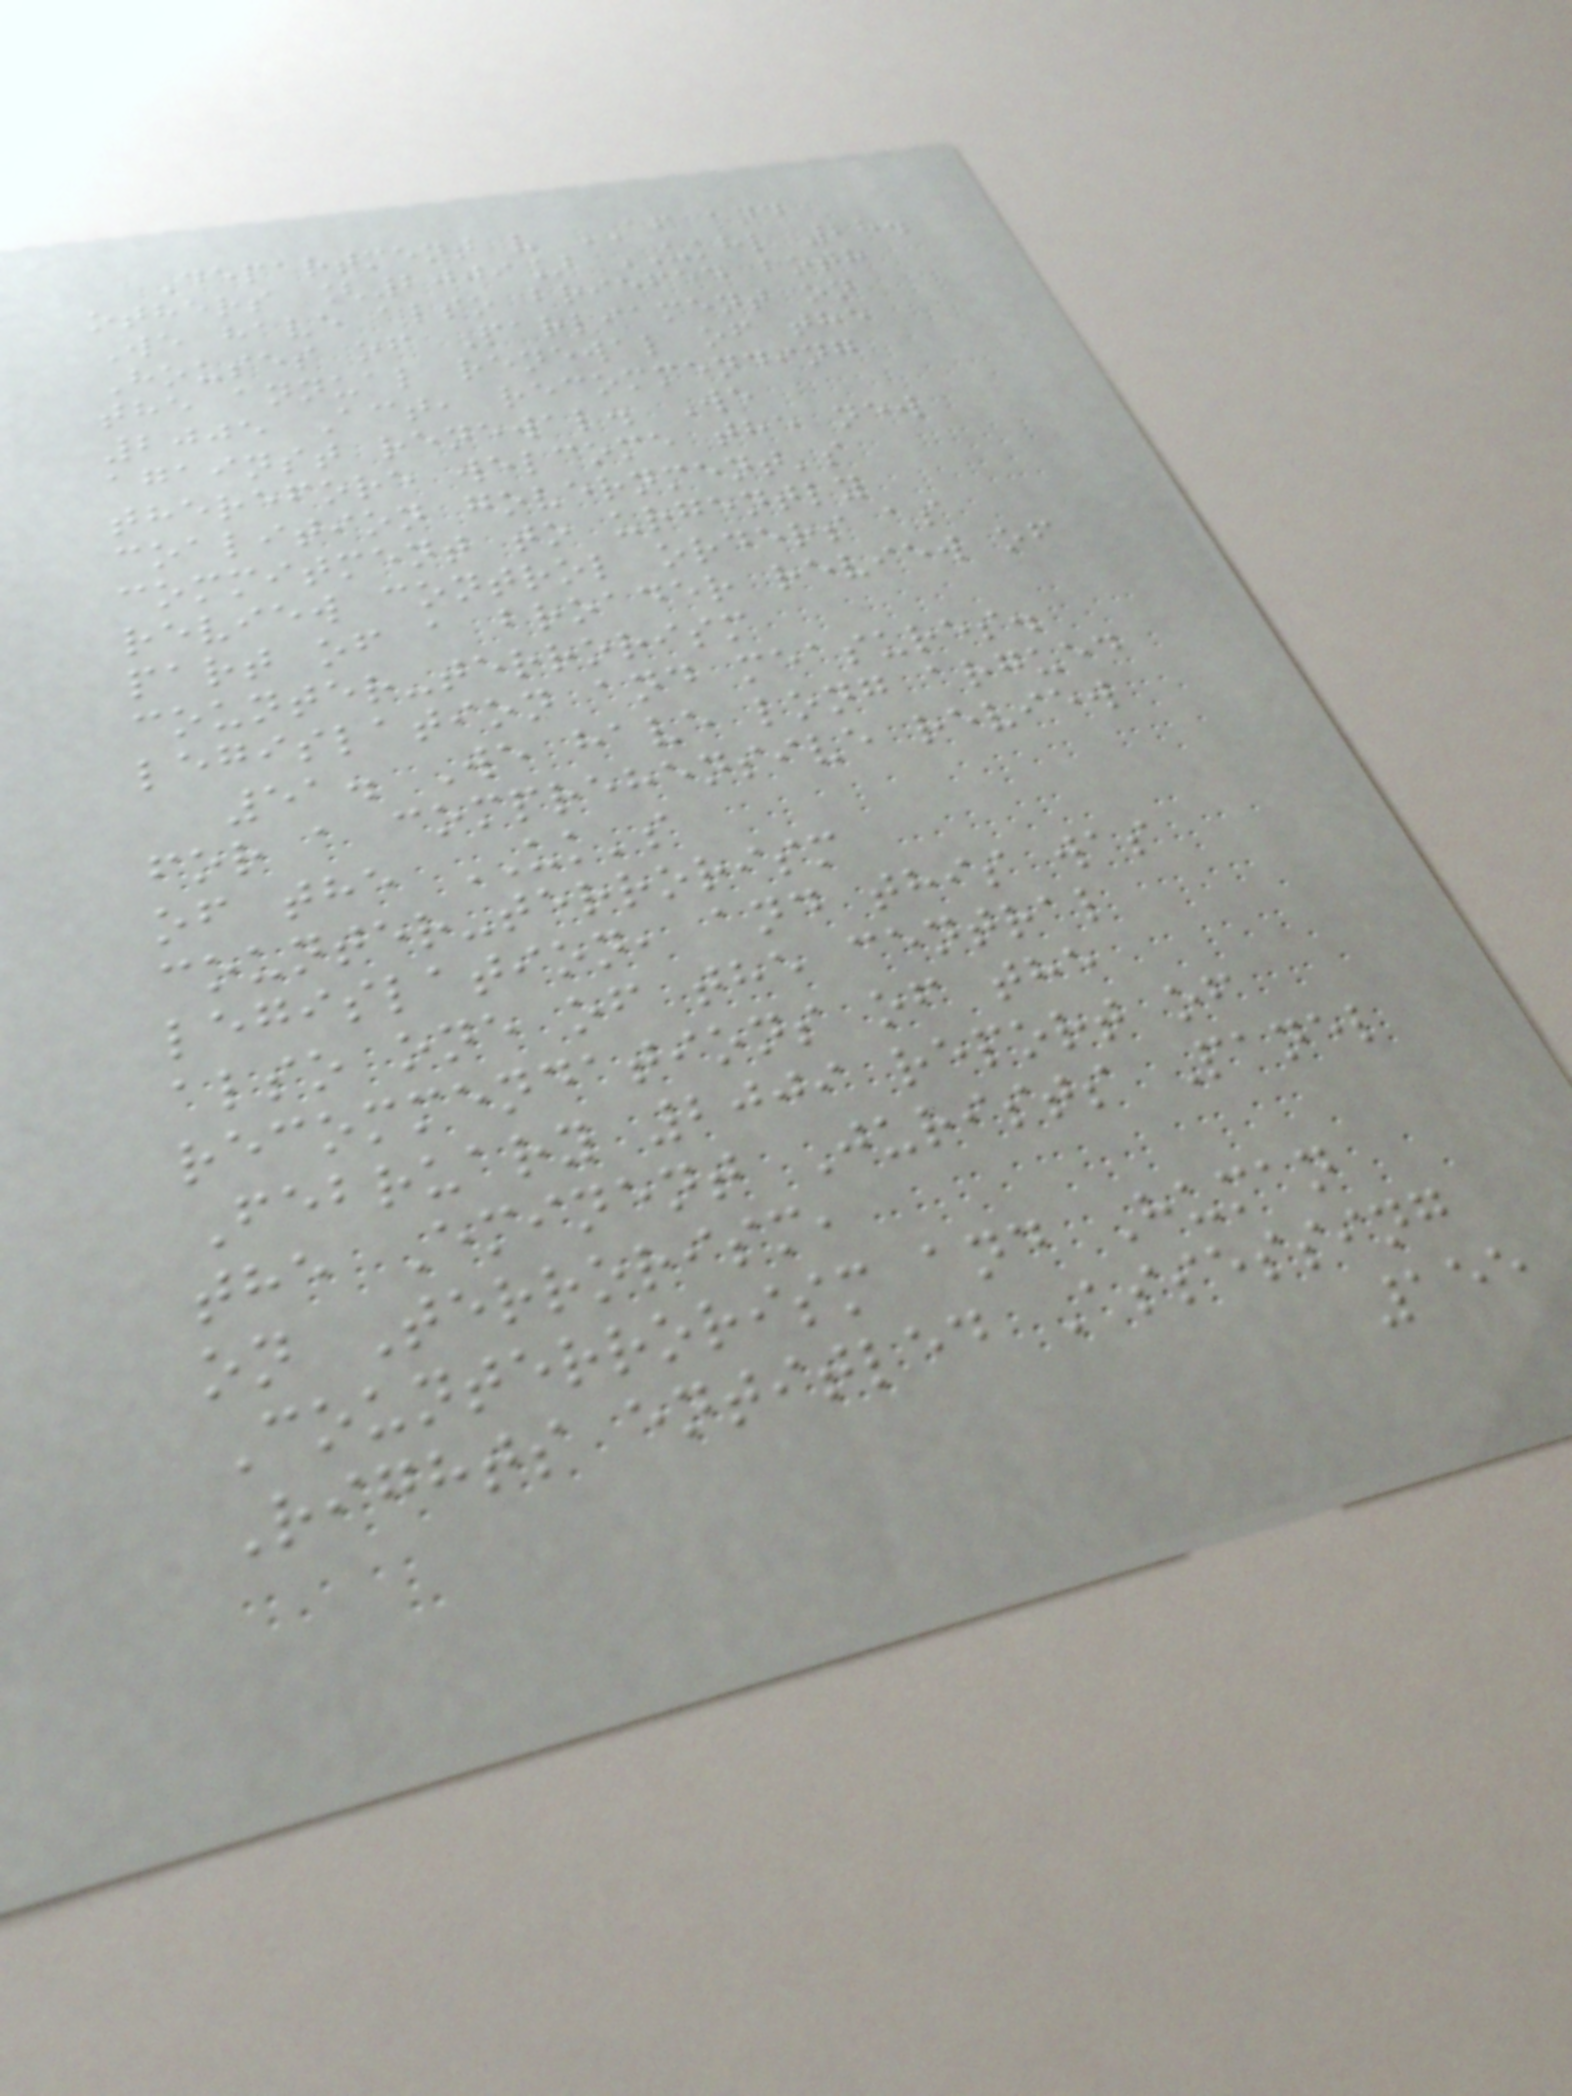Department v AF and
others [2009] UKHL 28.
We have also briefed both
Houses of Parliament on
the annual renewal of the
2005 Act, recommending
against renewal. We
therefore welcome the new
coalition government's
commitment to urgently
review control orders as
part of a broader review of
counter-terrorism
legislation and measures.
51. We have long argued
for a comprehensive review
of the UK's
counter-terrorism
legislation, and this was
also one of the central
recommendations of the
February 2009 report of
the Eminent Jurists Panel
on Terrorism,
Counterrorism and Human
Rights entitled Assessing
155
